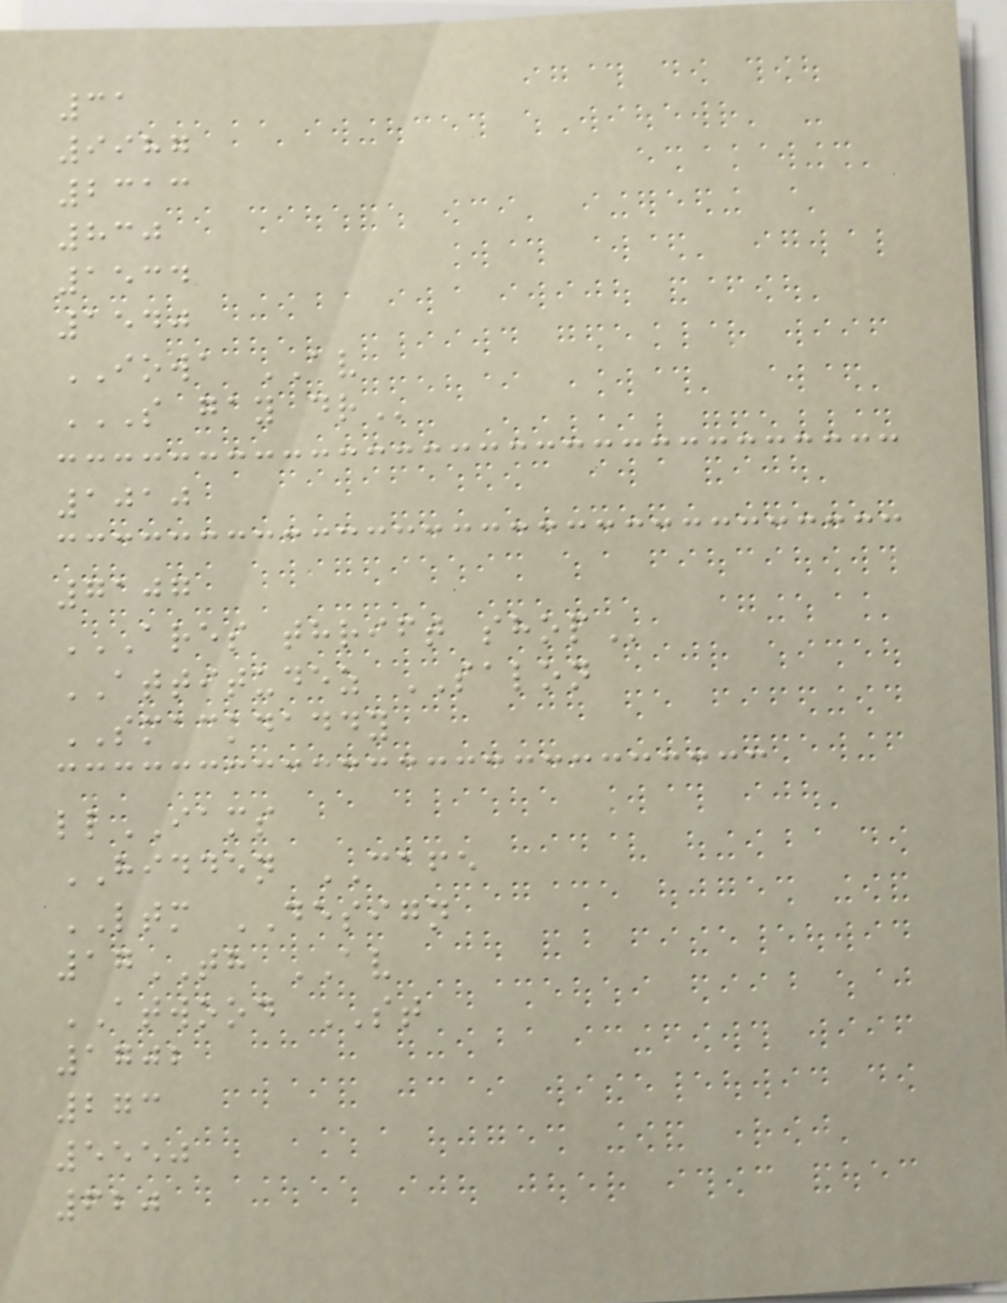31
9987
2313
830
1534
1540
IOWA AV
S GAY DR
1010
7107
ARES THRIFT SHOP
ATTITUDEZ SALON
SMACKDADDY
llIAMS
HIDDEN CAFE
LTM DESIGN
17TH AV
ATWOOD ST
1702
273
5550
620
